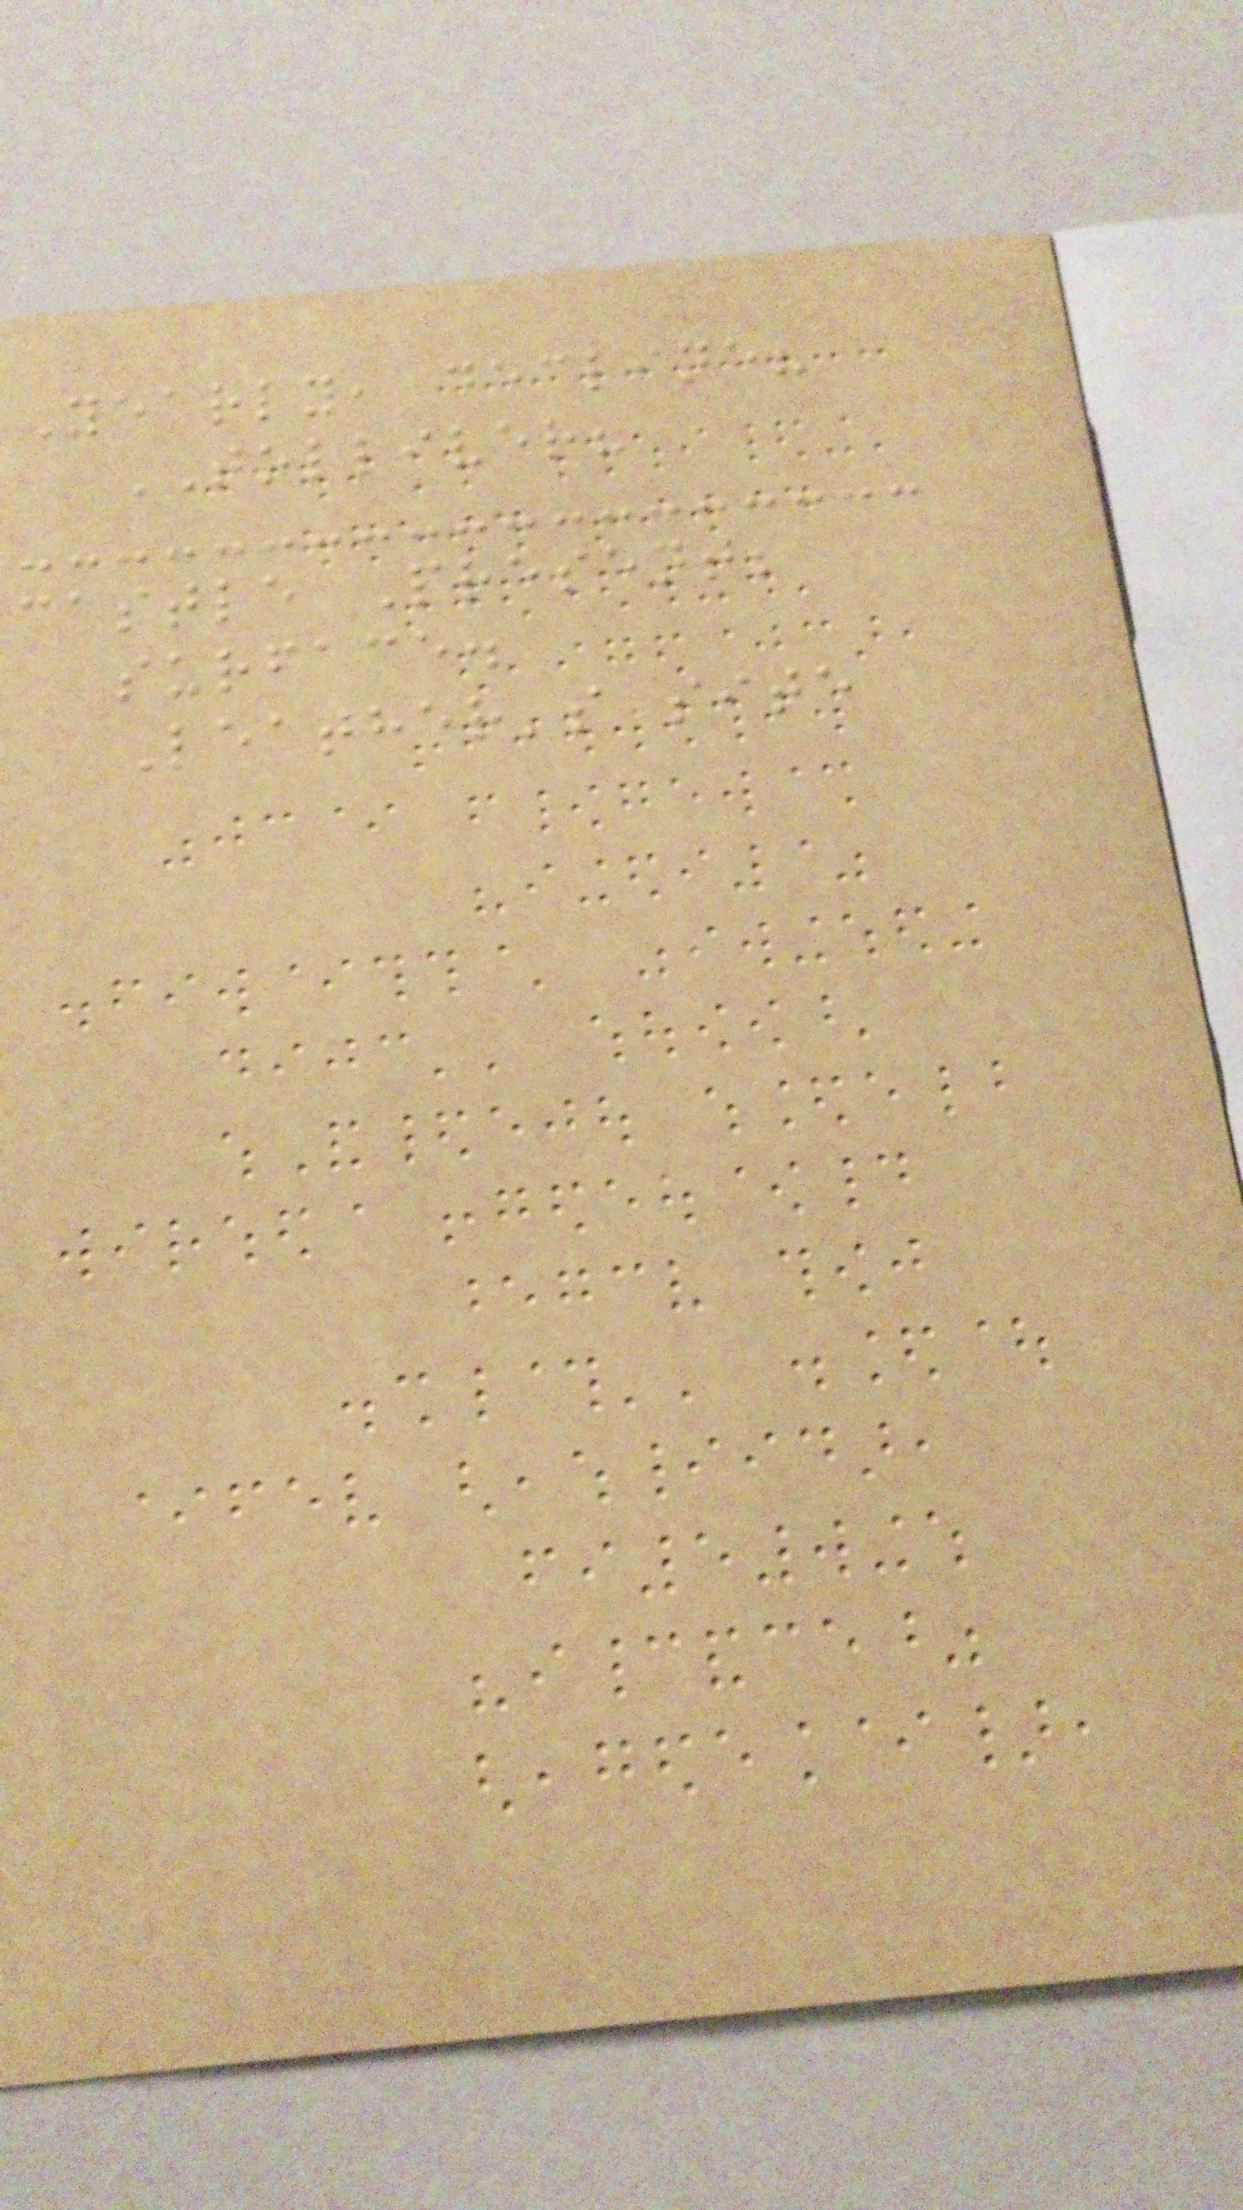Yearly, decline?
TOLLIVER?
castle Present;
surface.
Leather's site
